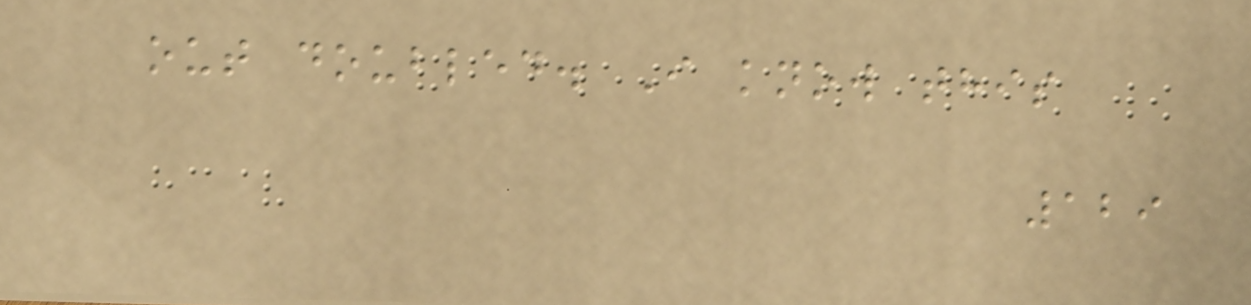out doubled. I know this
129
